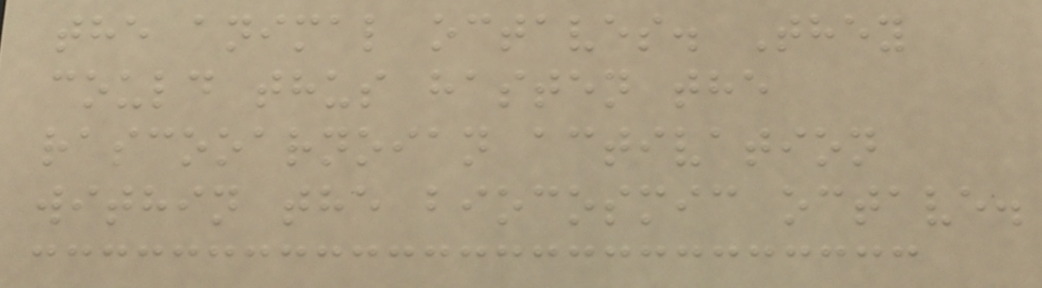the animal octaves. They
could thus hasten the
rascooarnoian activation
within the biocosmic octave.
